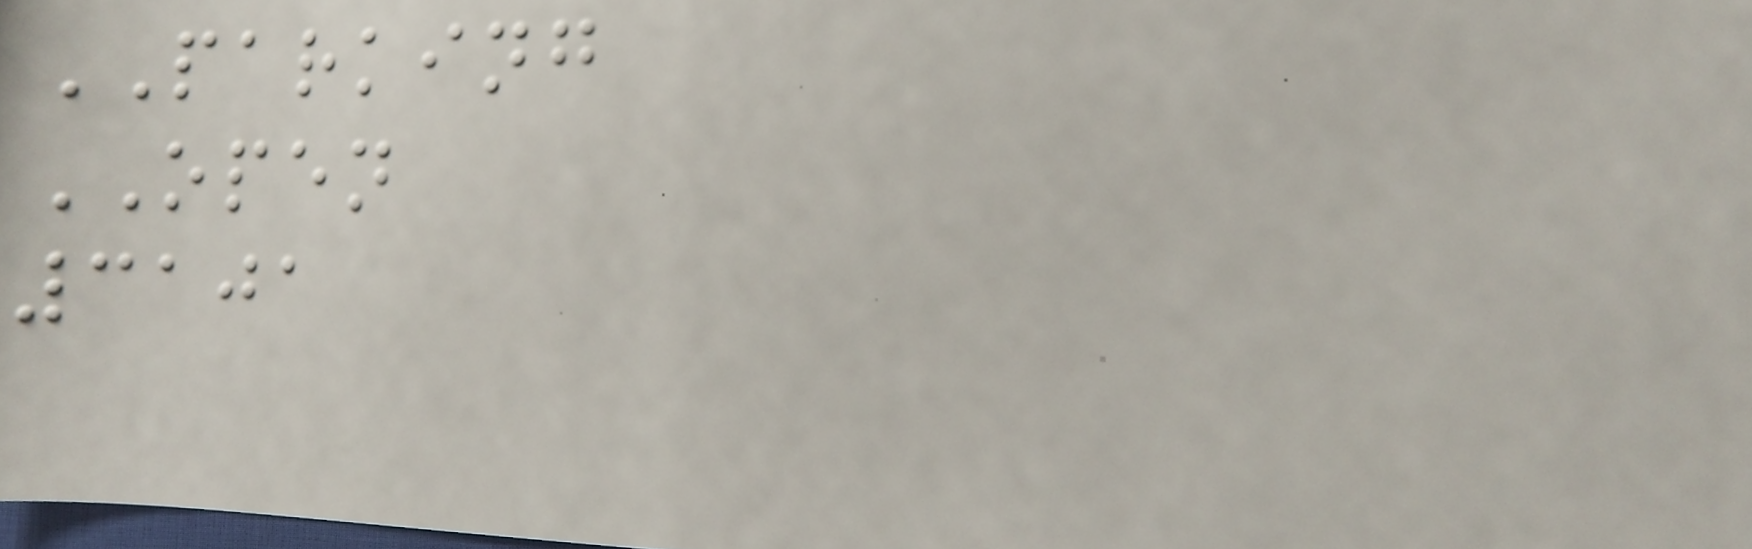PARKING
OPEN
3101
